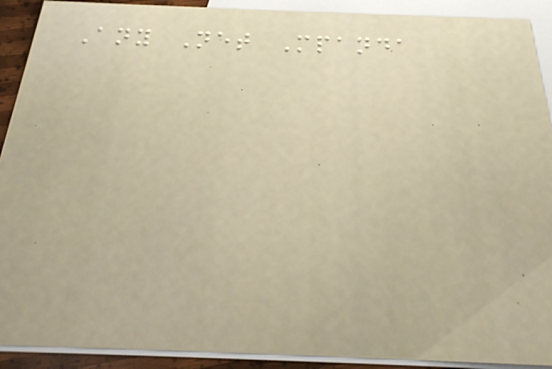Any Net Mpanda
